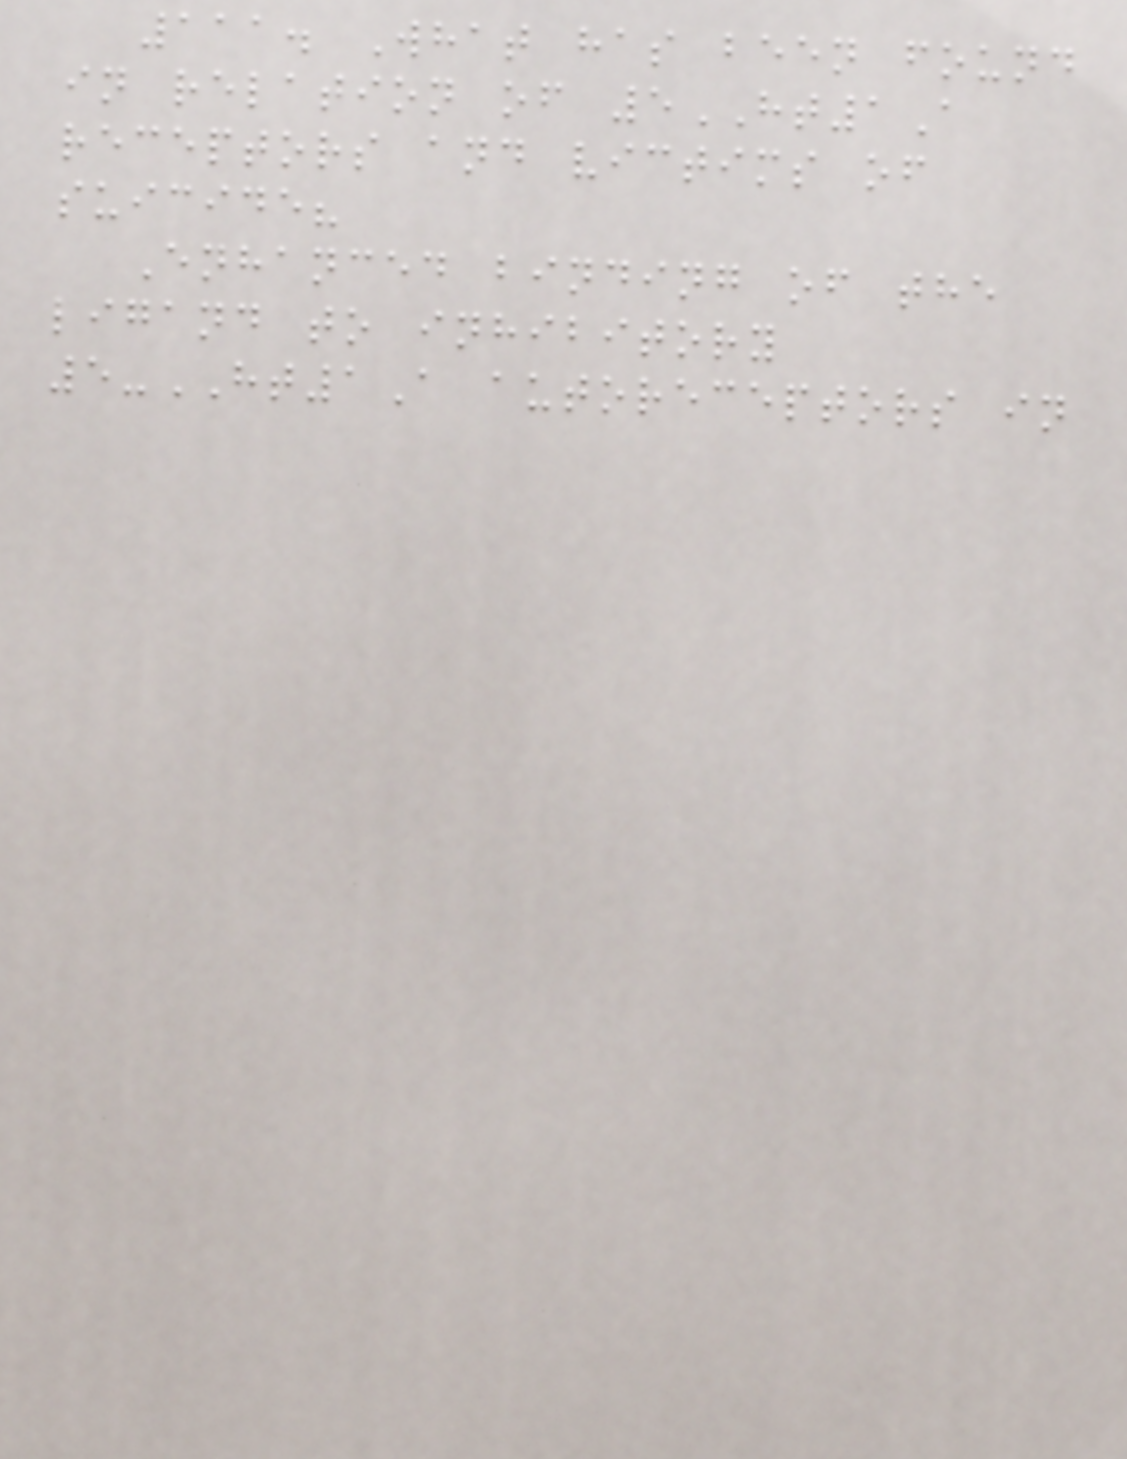111. What has been found
in relation of 5HT1A
receptors and victims of
suicide?
Enhanced binding of the
ligand to inhibitory
5-HT1A autoreceptors in
